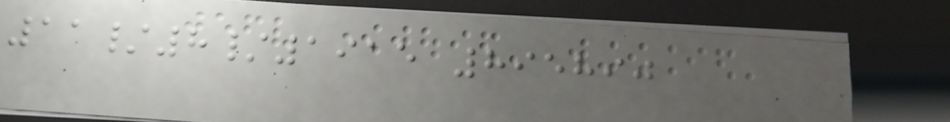11/8/1915 895890
